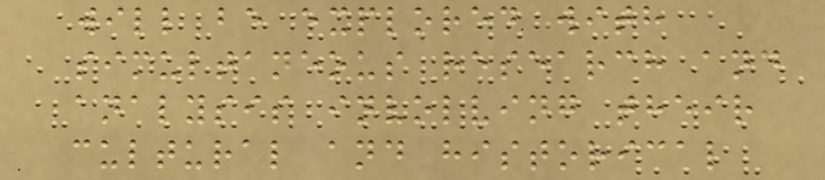will be explored with
simultaneous research and
analysis involving their
cultural and historical
